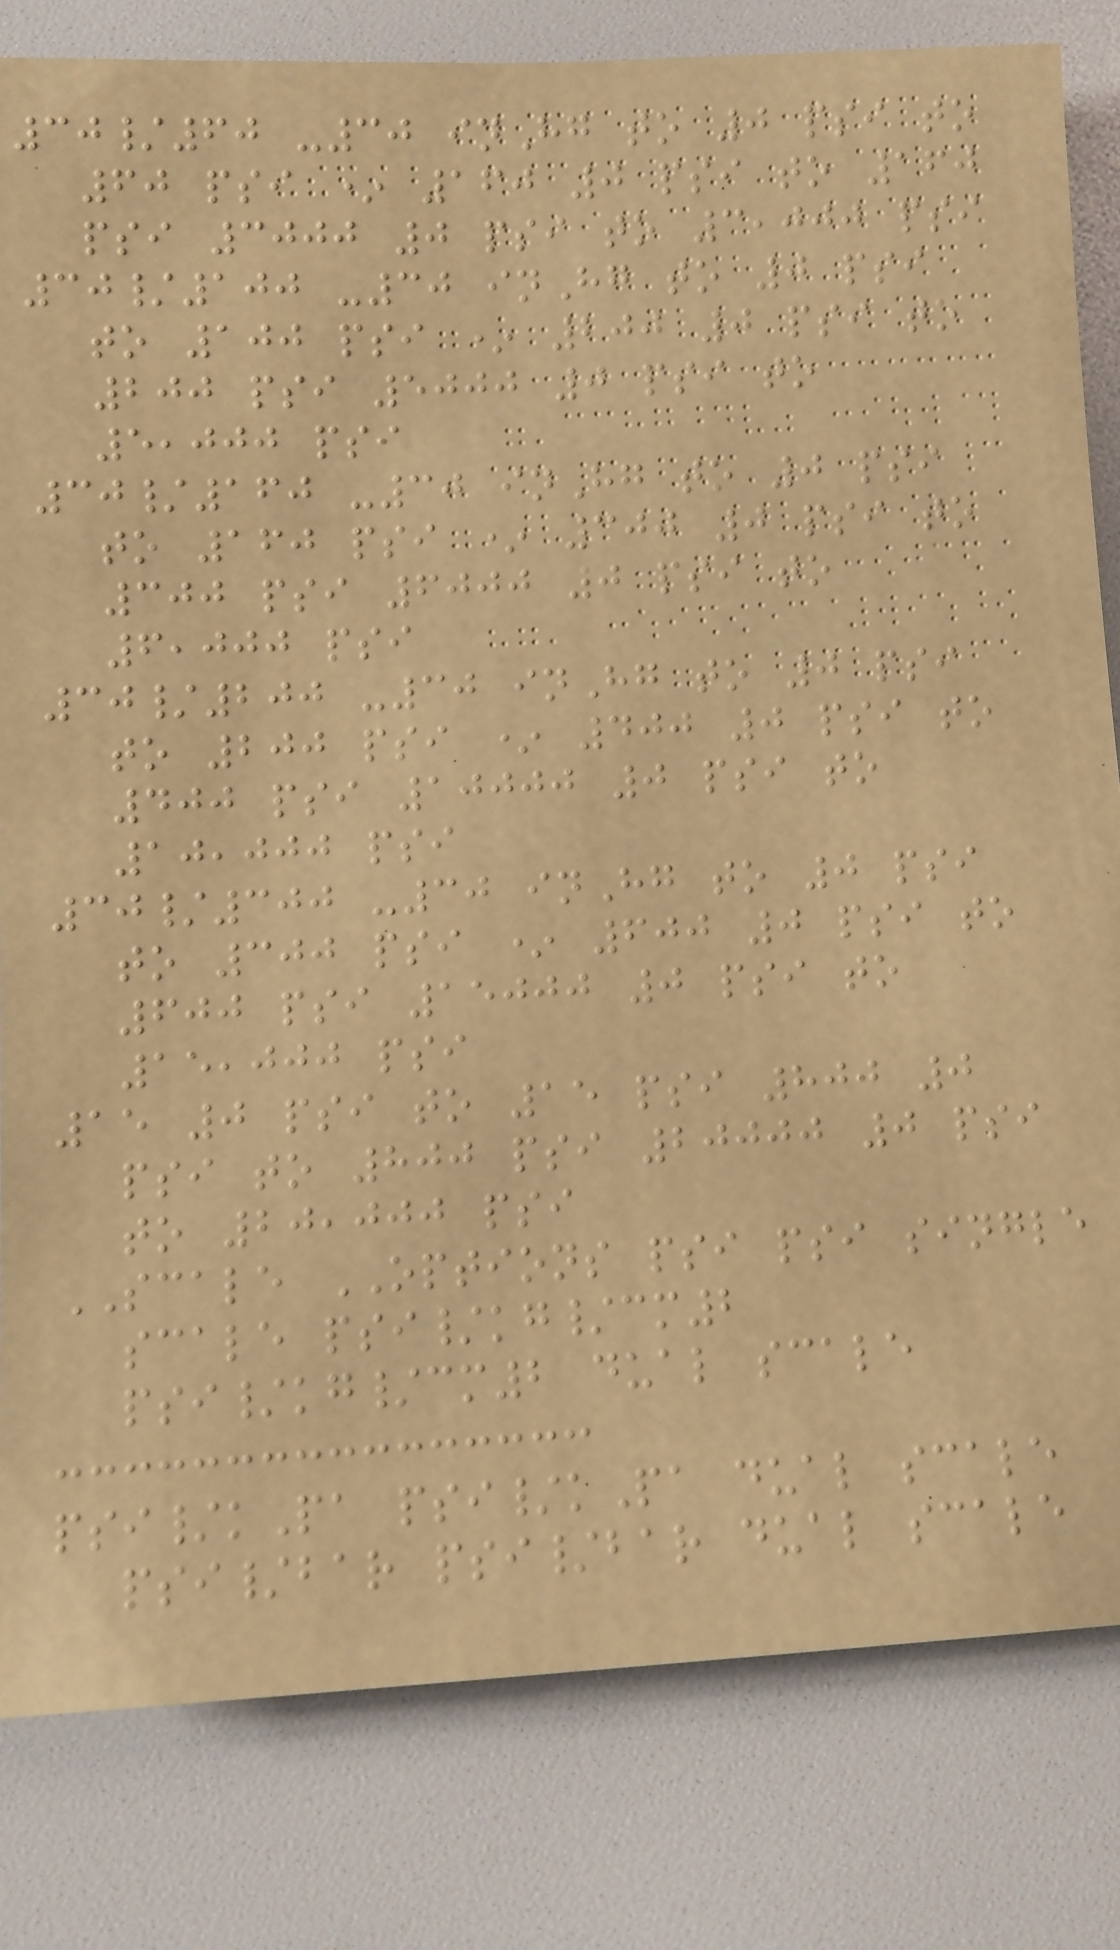30/60 -30 inHg to 0 psi to
60 psi * 160 0 psi to 160
psi 3000 0 psi to 3,000 psi
30/100 -30 inHg to 0 psi
to 100 psi * 200 0 psi to
200 psi 5000 0 psi to
5,000 psi
30/160 -30 inHg to 0 psi
to 160 psi * 300 0 psi to
300 psi 6000 0 psi to
6,000 psi
30/200 -30 inHg to 0 psi
to 200 psi * 400 0 psi to
400 psi 10000 0 psi to
10,000 psi
30/300 -30 inHg to 0 psi
to 300 psi * 600 0 psi to
600 psi 15000 0 psi to
15,000 psi
15 0 psi to 15 psi 800 0
psi to 800 psi 20000 0 psi
to 20,000 psi
SCALE OPTIONS psi psi single
scale psi/kg/cm2
psi/kg/cm2 dual scale
psi/kPa psi/kPa dual scale
psi/bar psi/bar dual scale
